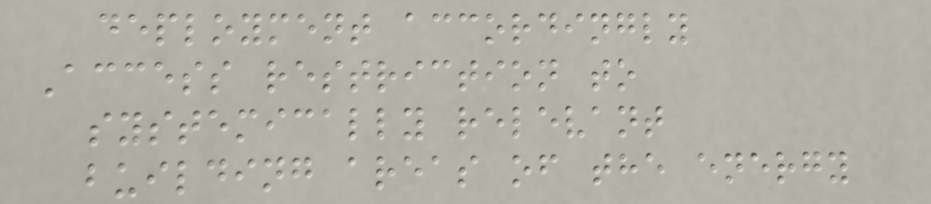deployment accordingly
Access restriction to
systemically relevant
building areas of the energy
